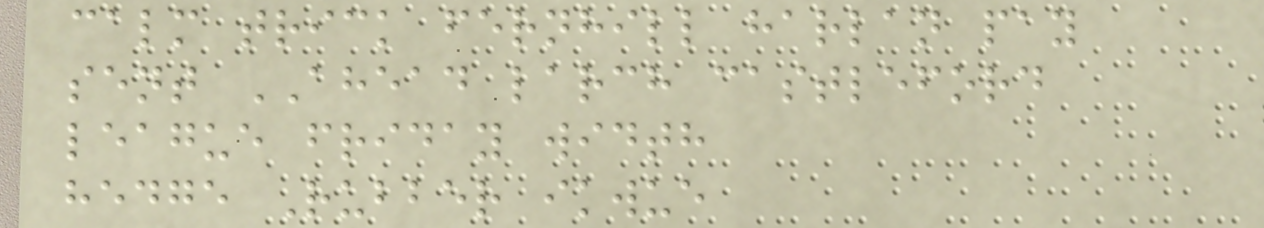calm trick fernhill harlan pay
sent AHEAD larch castleford
league friday width
hedge Rubber ikwue
